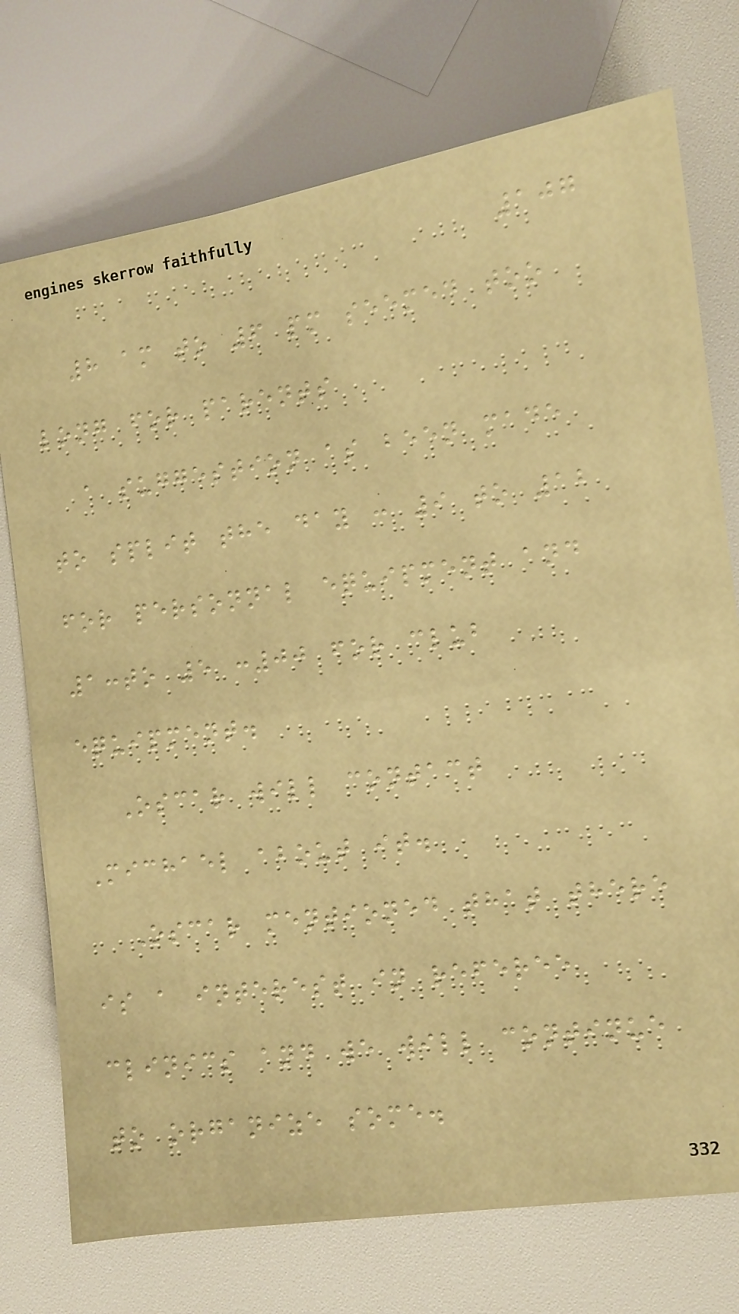107
8 am to 6 pm seemed too
long for parents
a suggestion as been made
to split the day : 9 to 12
for personnal equipment and
1:to 5 :00 for club
equipment.
Oscar will contact
Michael about it.
Oscar mentioned that there
is a interest in referee
clinics and we will continue
to organize some.
